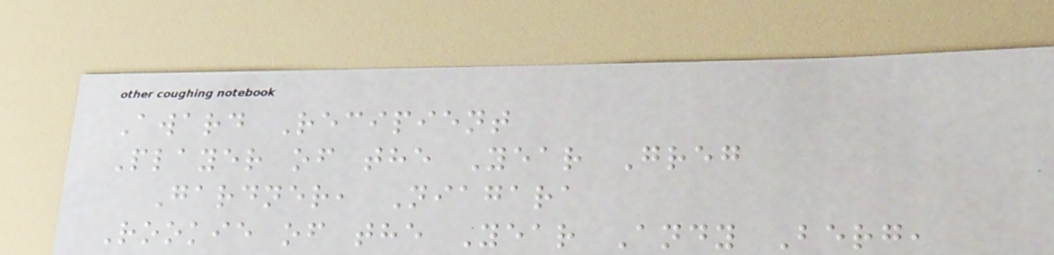Award Recipient
Player of the Year Greg
Gardner, Niagara
Rookie of the Year Andy Berg,
